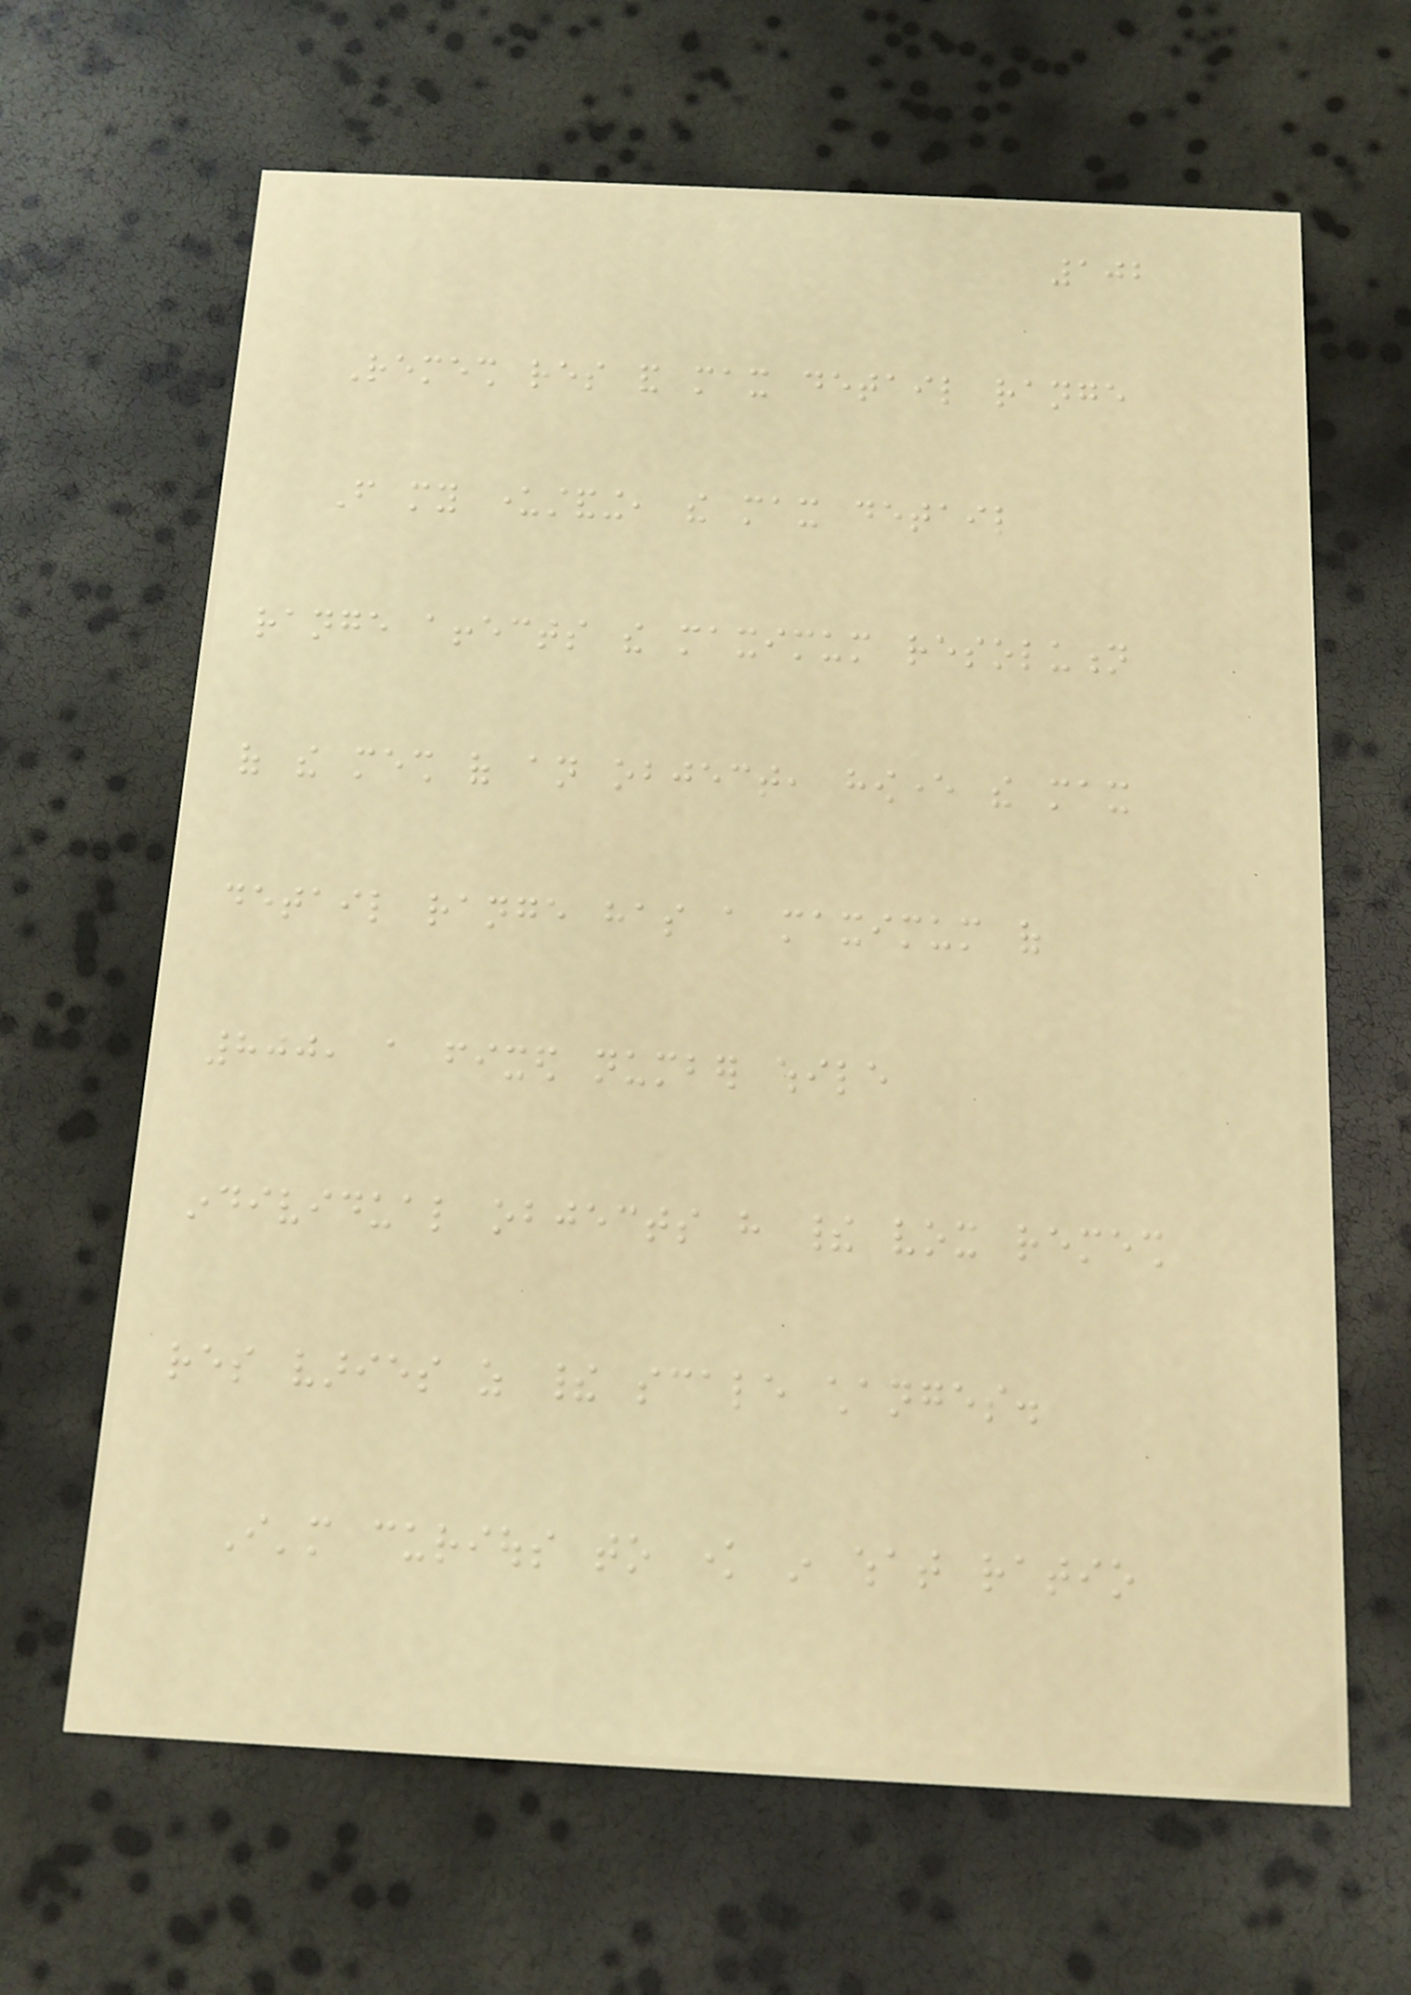102
Remesh res and max detail range
From my understanding, the max detail
range affects the maximum resolution
of the mesh of an object, however the max
detail range has a maximum of
800, a fixed number while
individual objects have their vox remesh
res varies as their scale changes.
I'm curious to know in what ratio
